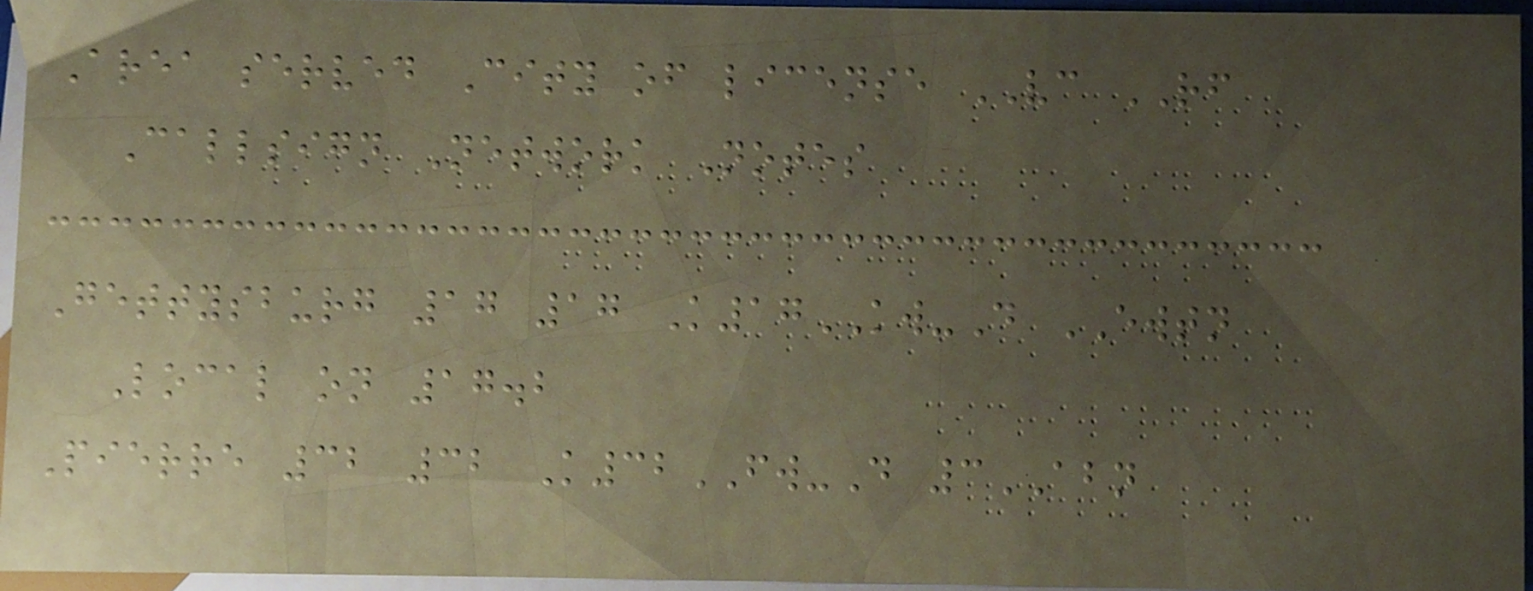Area served City of license VC RF
Callsign Network Notes
Gettysburg 17 17 K17KW-D EWTN
Local on 17.2
Pierre 32 32 K32FW-D 3ABN
